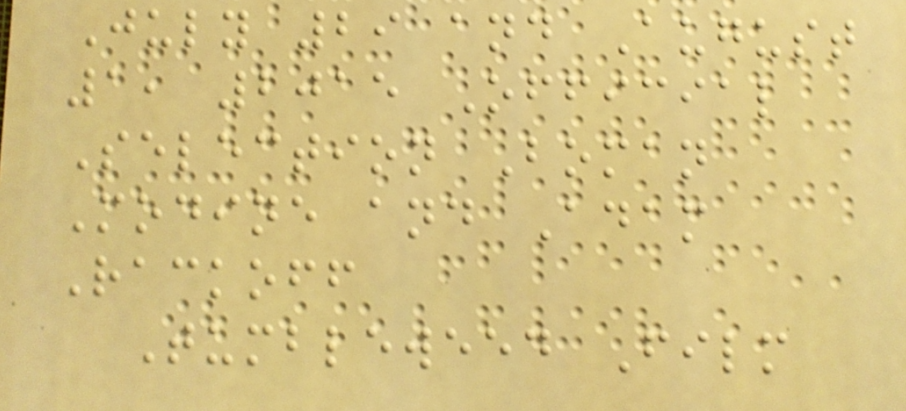July 29 and August
1, 2015 Official
Selection Boman
Modine and Adam
Rackoff
Tumbleweed Film
